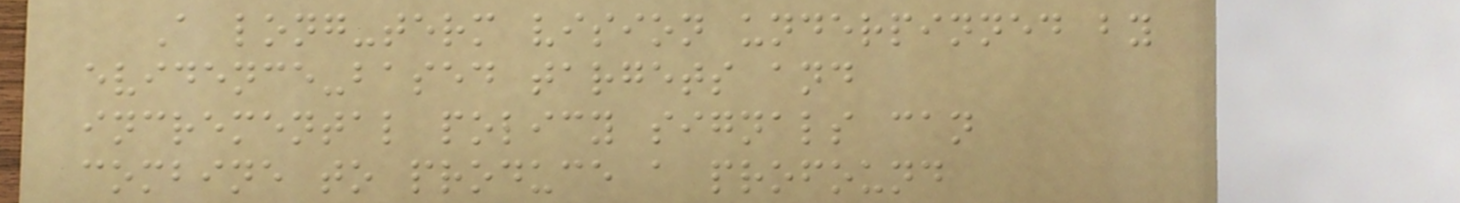A long-term vision underpinned by
evidence-based targets and
incremental policy signals can
combine to produce a profound
